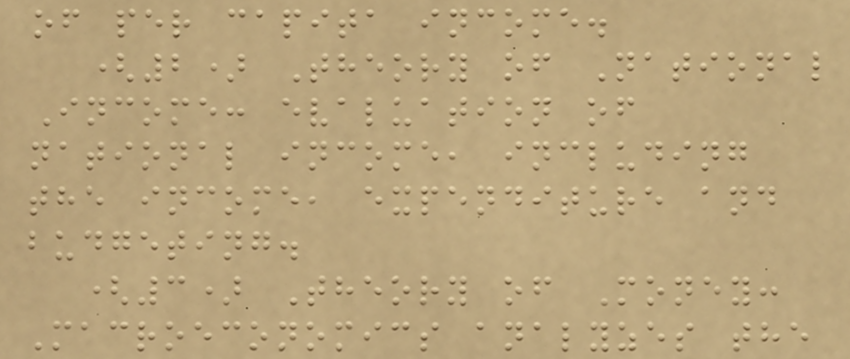of per capita income.
(2) Theory of National
Income: evaluation of
national income, including
the income, expenditure and
budgeting.
(3) Theory of Money:
Macroeconomics analyzes the
